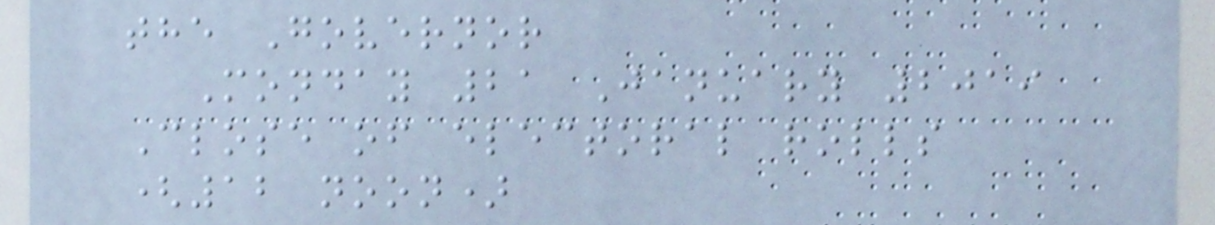the Governor
Monday 21 January 2019
Close of electoral rolls
(12 noon)
